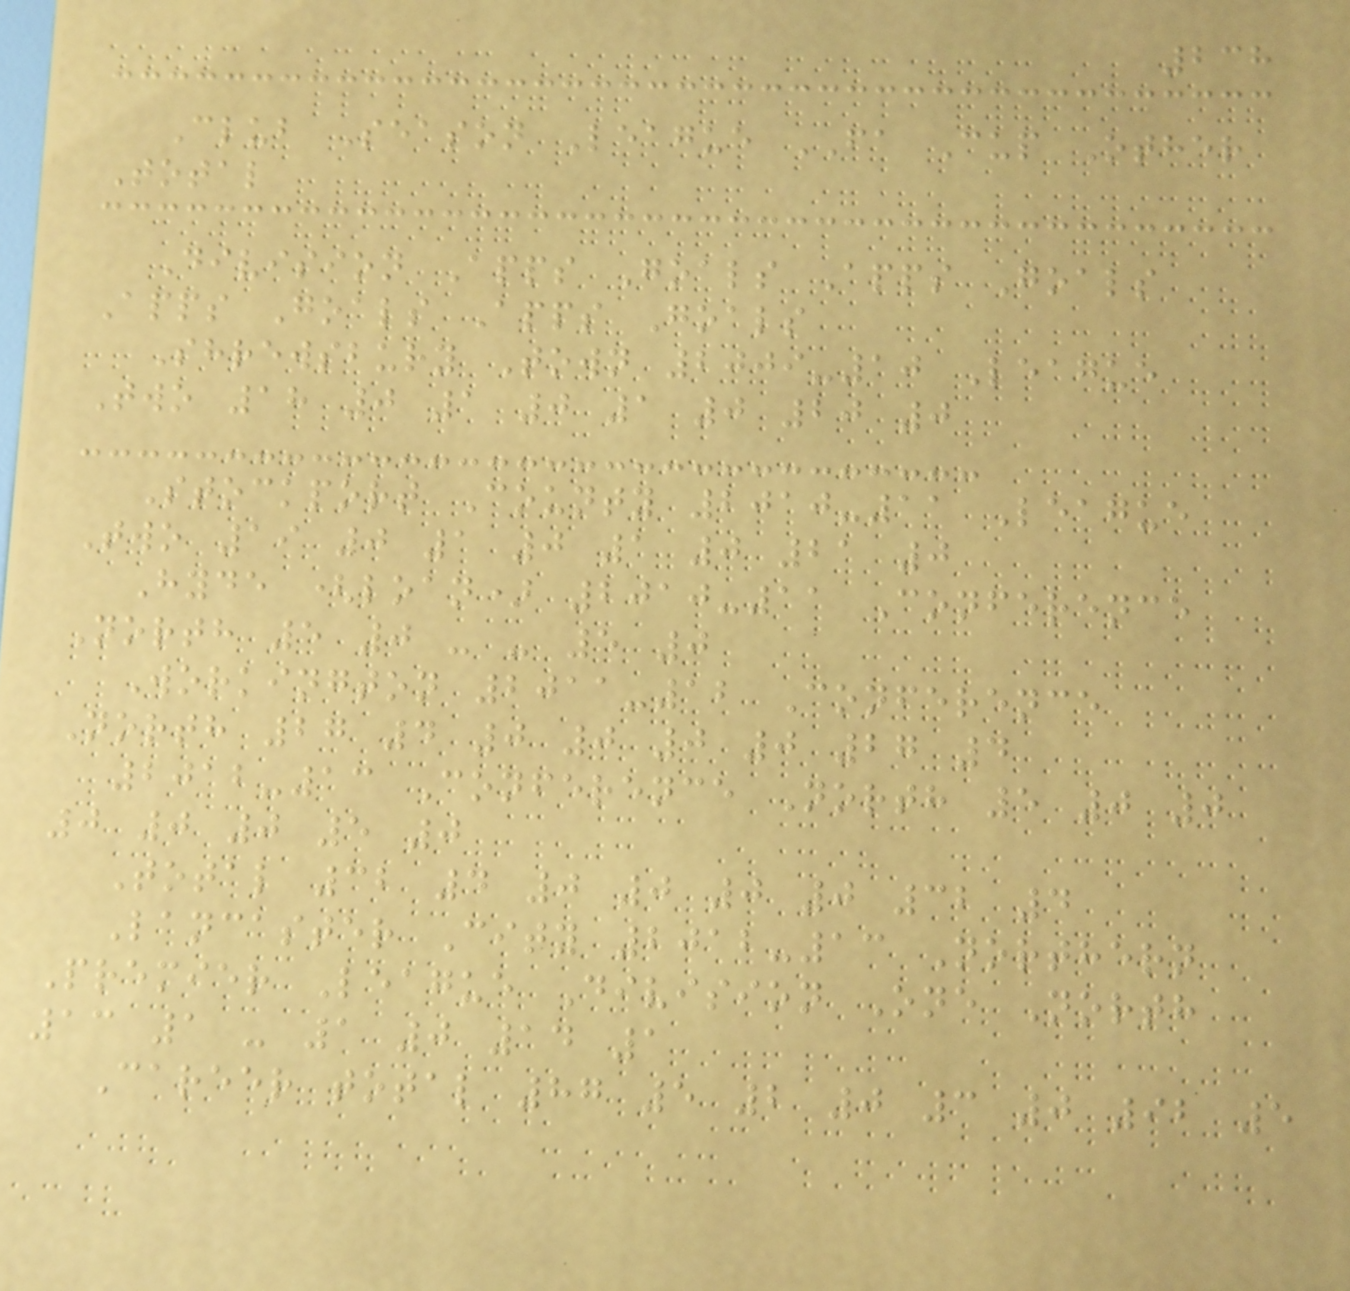238
Club Season League FA Cup Other
Total
Division Apps Goals Apps Goals
Apps Goals Apps Goals
Shrewsbury Town 2009-10 League
Two 18 0 1 0 1 0 20 0
Stockport County 2010-11 League
Two 19 0 1 0 1 0 21 0
Hyde (loan) 2010-11 Conference
North 5 0 - - 5 0
Workington 2011-12 Conference
North 27 4 0 0 0 0 27 4
2012-13 Conference North 5 0 0
0 0 0 5 0
Total 32 4 0 0 0 0 32 4
Lancaster City 2012-13 Northern
Premier League Division One North
13 1 - 1 0 14 1
Career total 87 5 2 0 3 0 92 5
